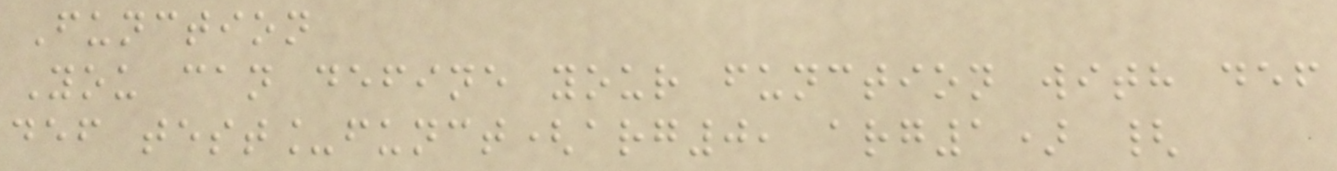Function
You can define your function with def
def test_funct(arg0, arg1) {
